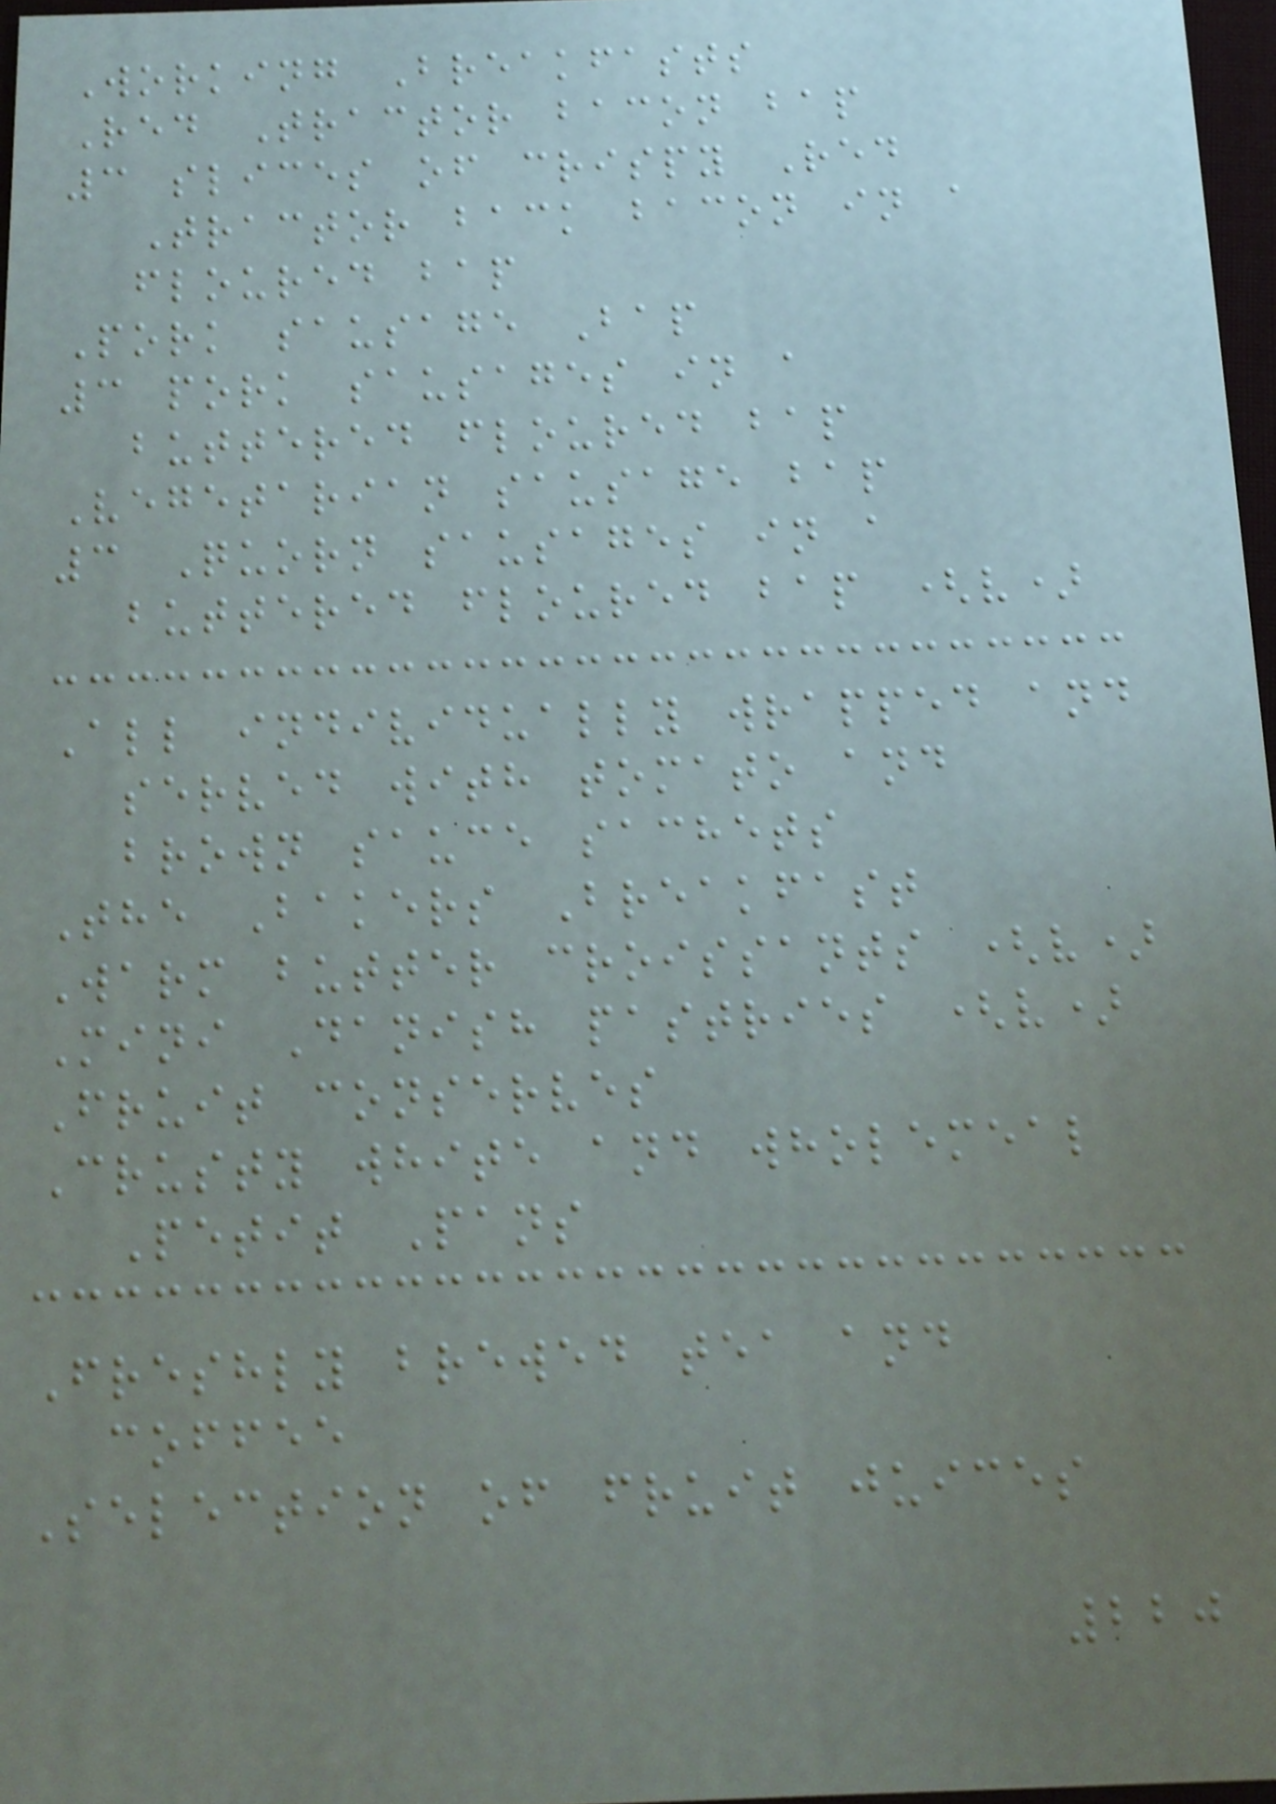Working Breakfasts
Red Tractor bacon bap
3 slices of crispy Red
Tractor back bacon in a
floured bap
Pork sausage Bap
3 pork sausages in a
buttered floured bap
Vegetarian sausage bap
3 Quorn sausages in a
buttered floured bap (v)
All individually wrapped and
served with tomato and
brown sauce sachets
The Bakers Breakfast
Warm butter croissants (v)
Mini Danish pastries (v)
Fruit conserves
Crusty white and wholemeal
Petit Pans
Freshly brewed tea and
coffee
Selection of fruit juices
220
